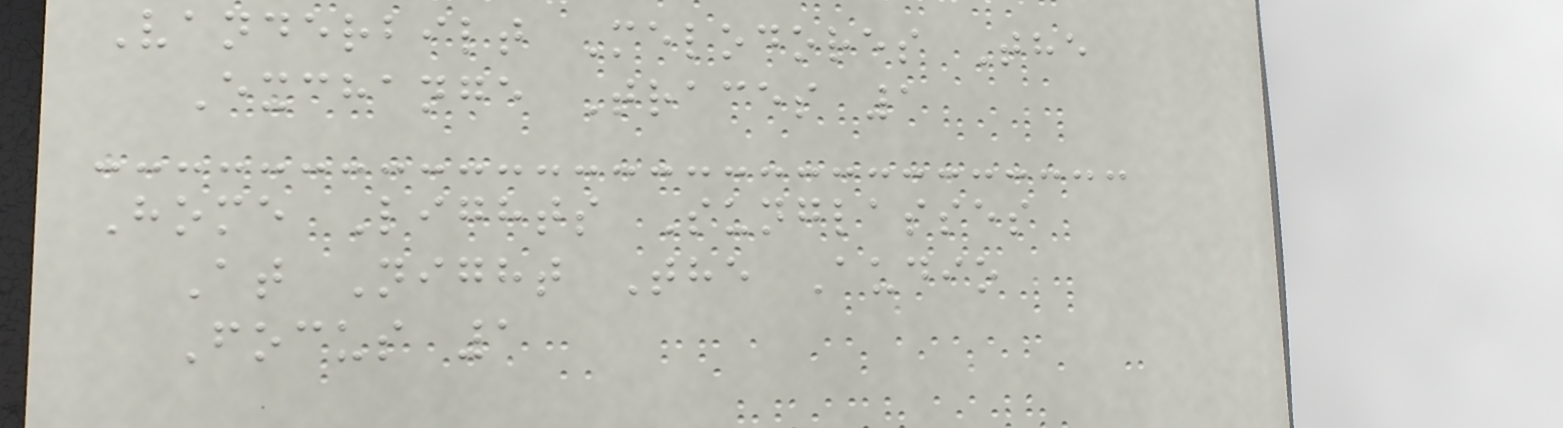Vanderbilt Melodores The
Exchange Traces 1
Home Lights Sunglasses
At Night The Audio
Focus 1
